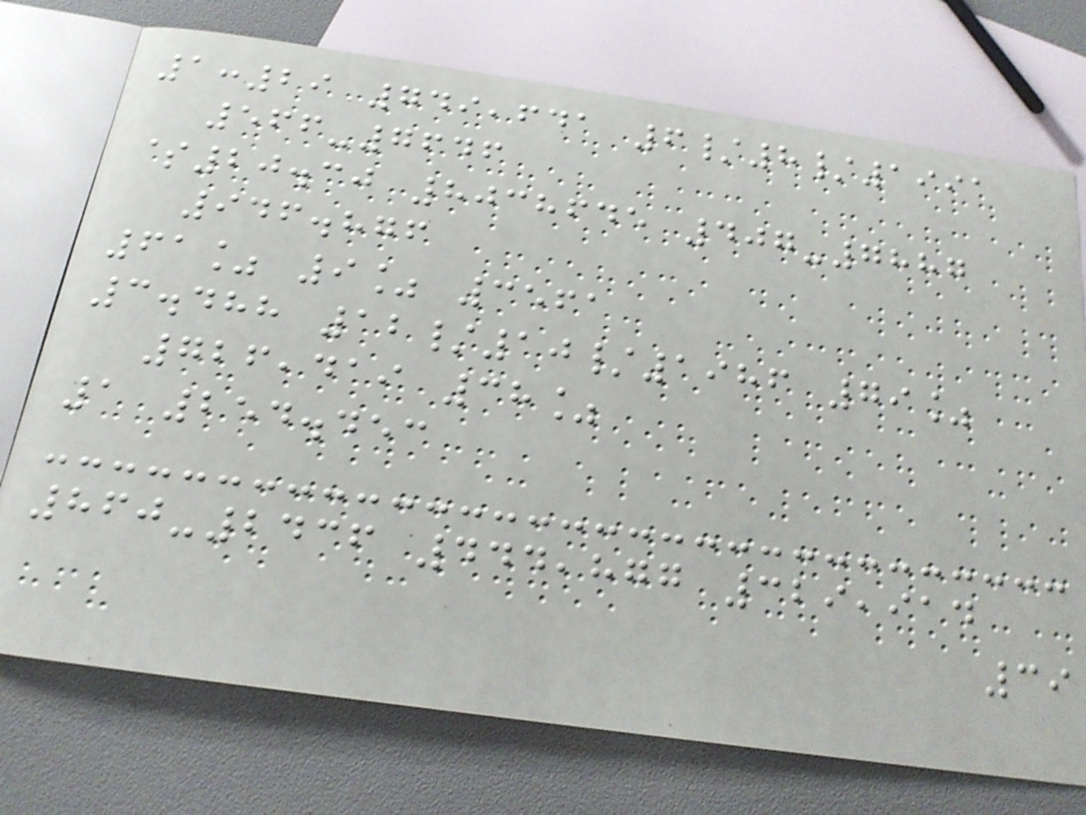1:29 749,641 6/8/1991
566-7646
$20.30 8038645 407-7887
946.876
61% 9% 3561
3.488 12/10/1986 79%
726,419 38%
1 254.453
860-2436 444,877 329,914
39
